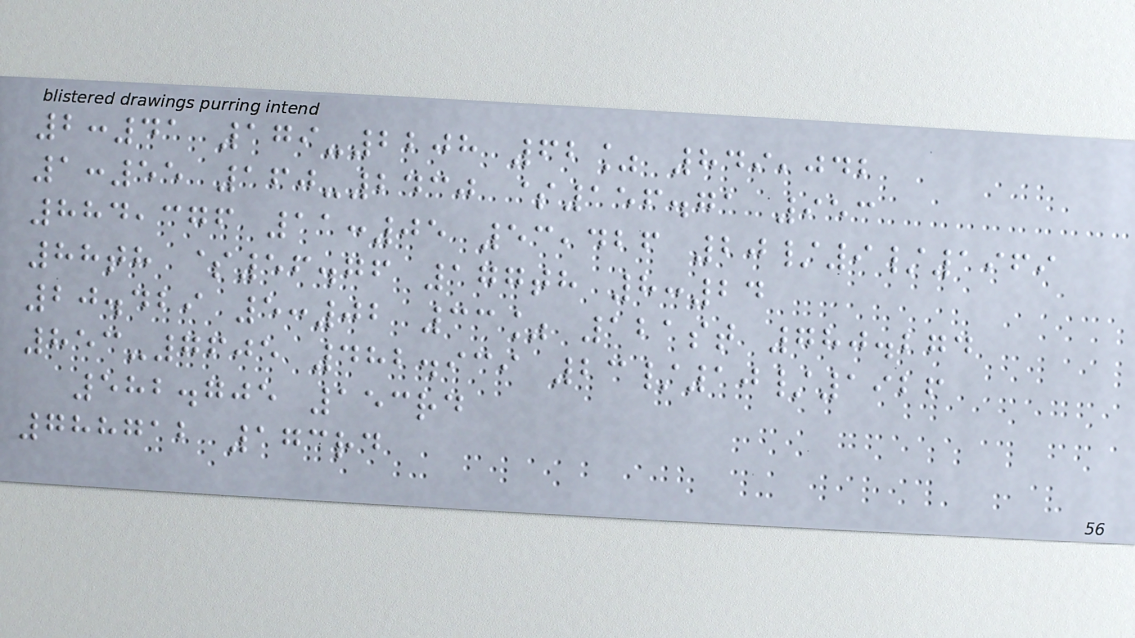2:41 179-2208 62% 849,042
1:55 160-2430 $156.71 953
884,376 11:05 53,426 20/9/1969
88th $56.76 177th 8:24
20.429 5:02 33% 121st 780.274
853-7605 482.939 23/10/1926
582.705 153rd
788712 173rd
